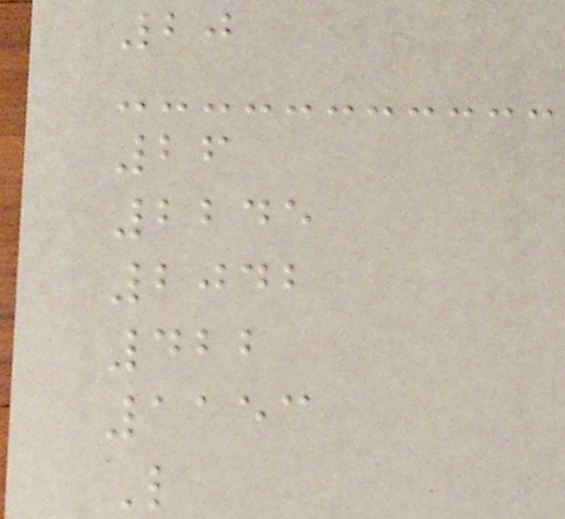20
26
2245
2042
422
1153
L
